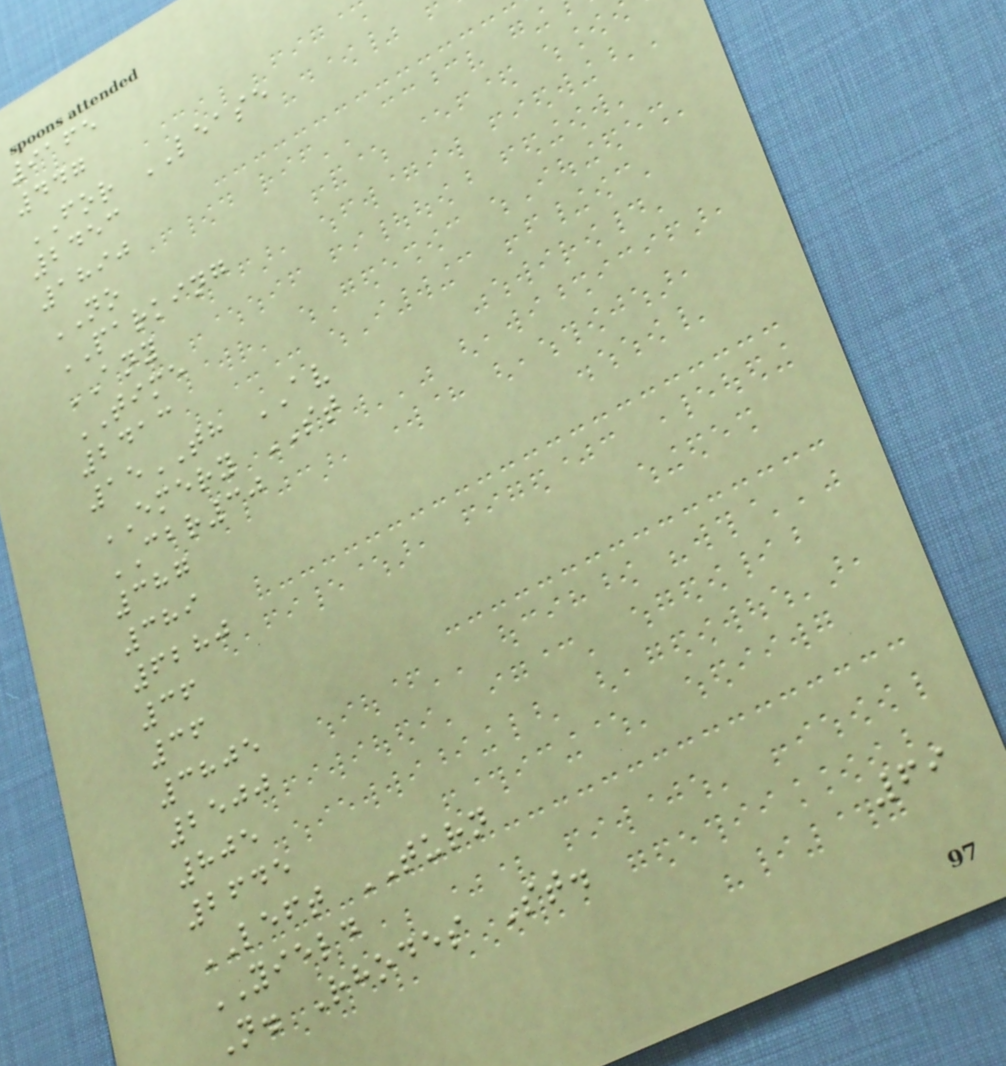9165
447
FOR LEASE
2453
1890
NO
PARKING
ANY
TIME
2413
15TH AV
EMERY ST
CBR30
387
389
6280
36
36
3805
2500
805
2645
LEFT TURN
YIELD
N. Rhodes St.
69
